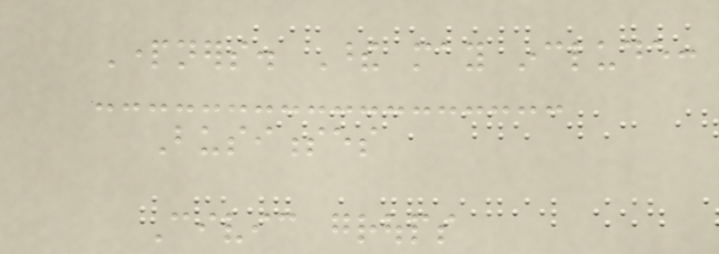Partners. These may include:
Businesses
Civic groups
